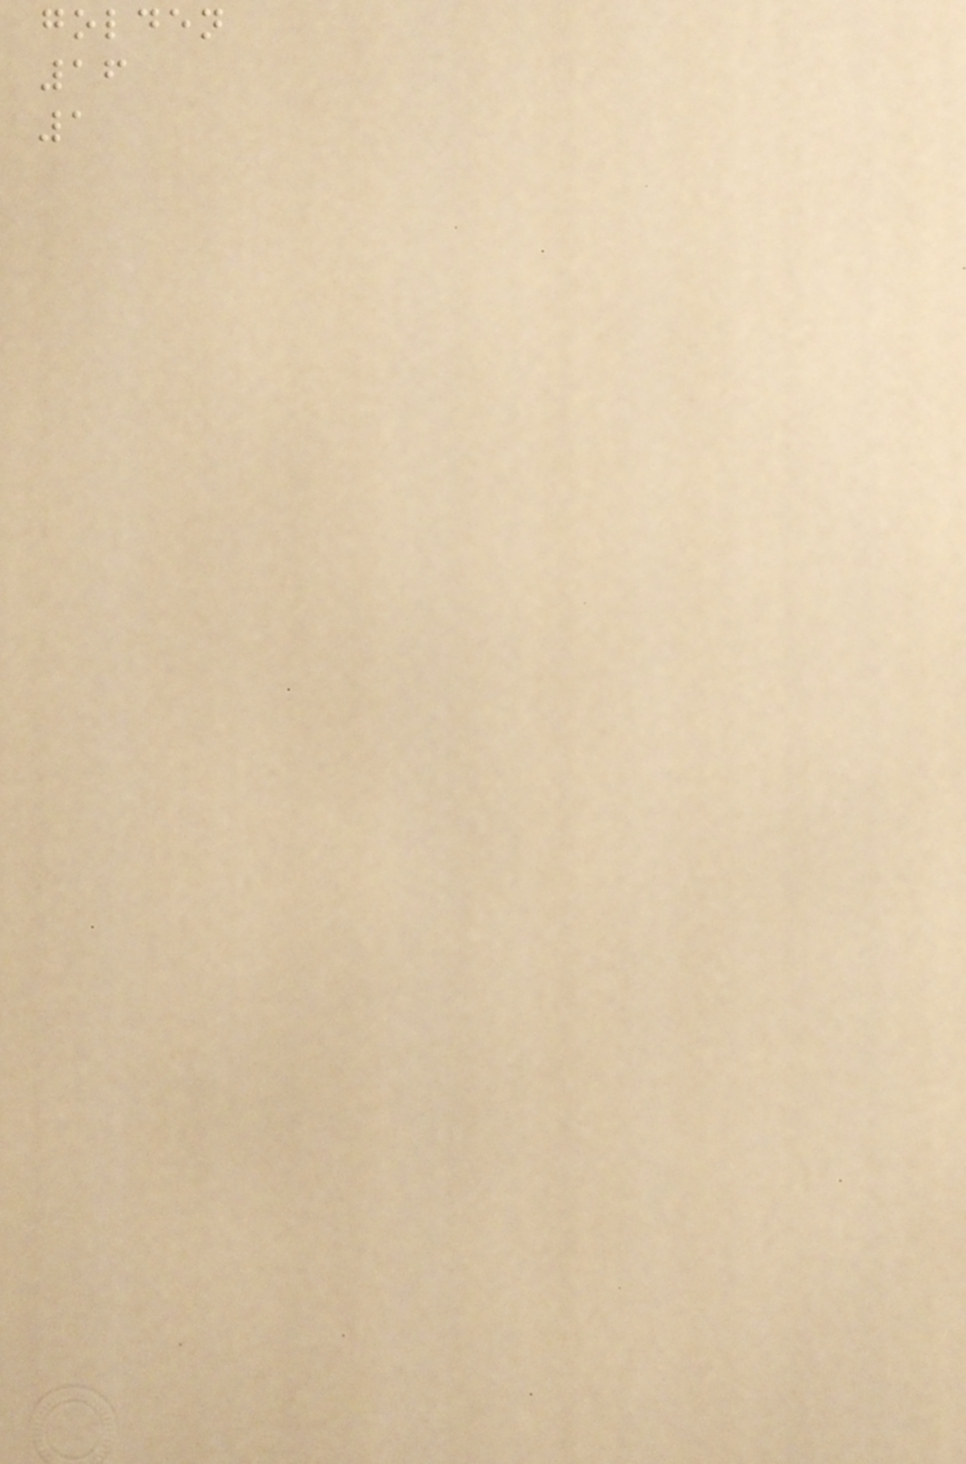golden
16
1
